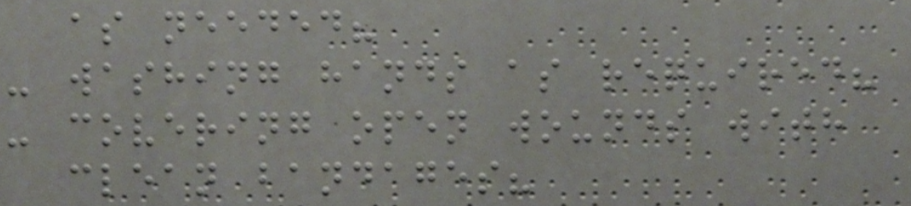as needed?
- washing hands as required?
- covering open wounds with
clean bandages?
